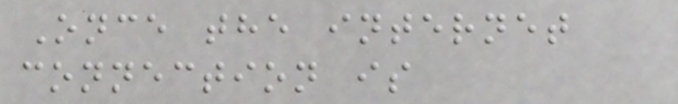Once the internet
connection is
